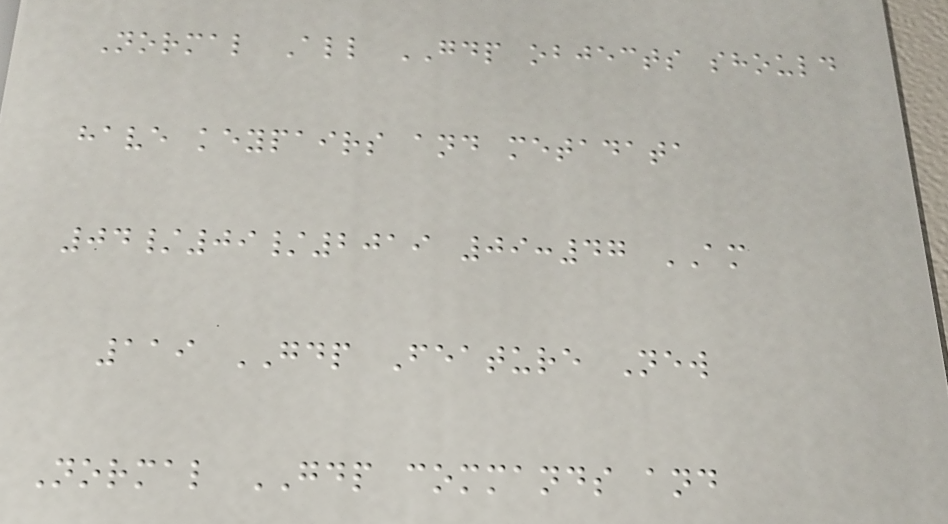Normal All GDP objects should
have keypairs and metadata
04/09/2019 09:47 AM
119 GDP Feature New
Normal GDP commands and
